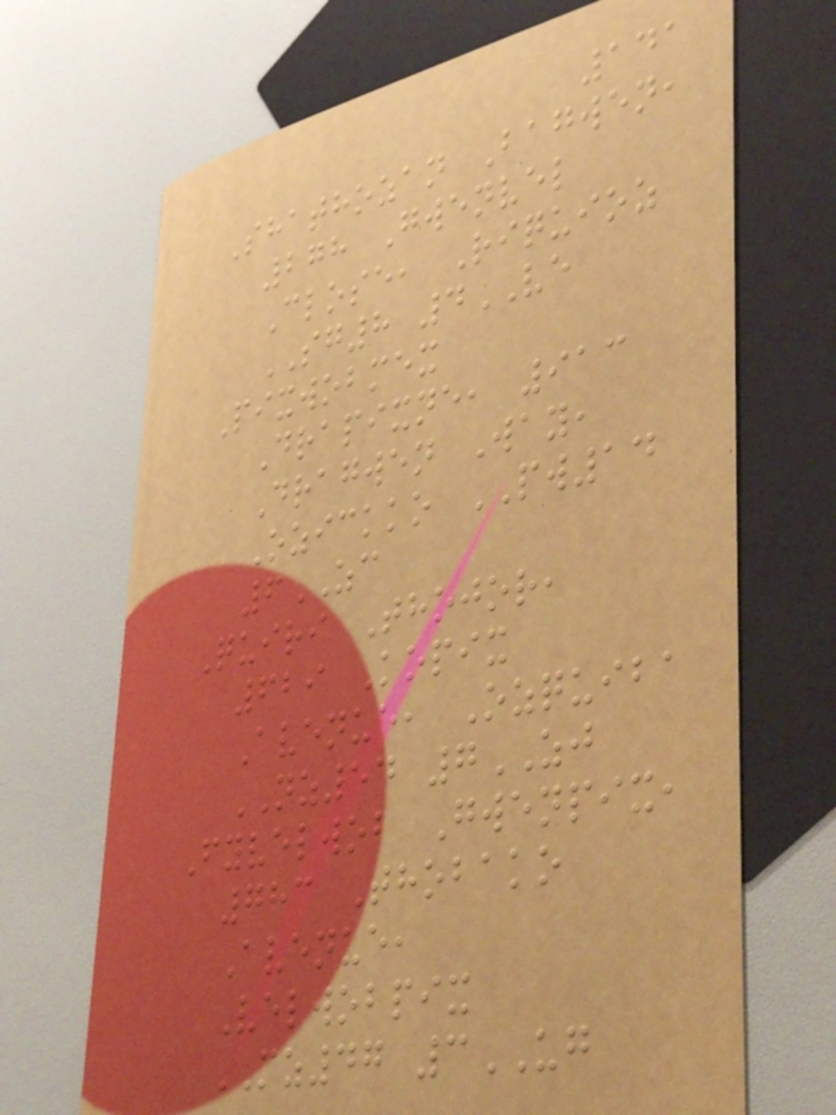141
Shathozan Bagwen,
278 Gwenvel
Close, Riquioz
SG8 4VE
Pixwobmex
Drapixne, 913
Dragwen Way,
Ozickko PW14
6ZC
Quiri Thojor,
629 Kopix
Avenue, Ozquiba
NZ54 7ZJ
Fyvelwob Gwenpix,
783 Thobako
Avenue,
Velwobpix
MZ47 3UG
